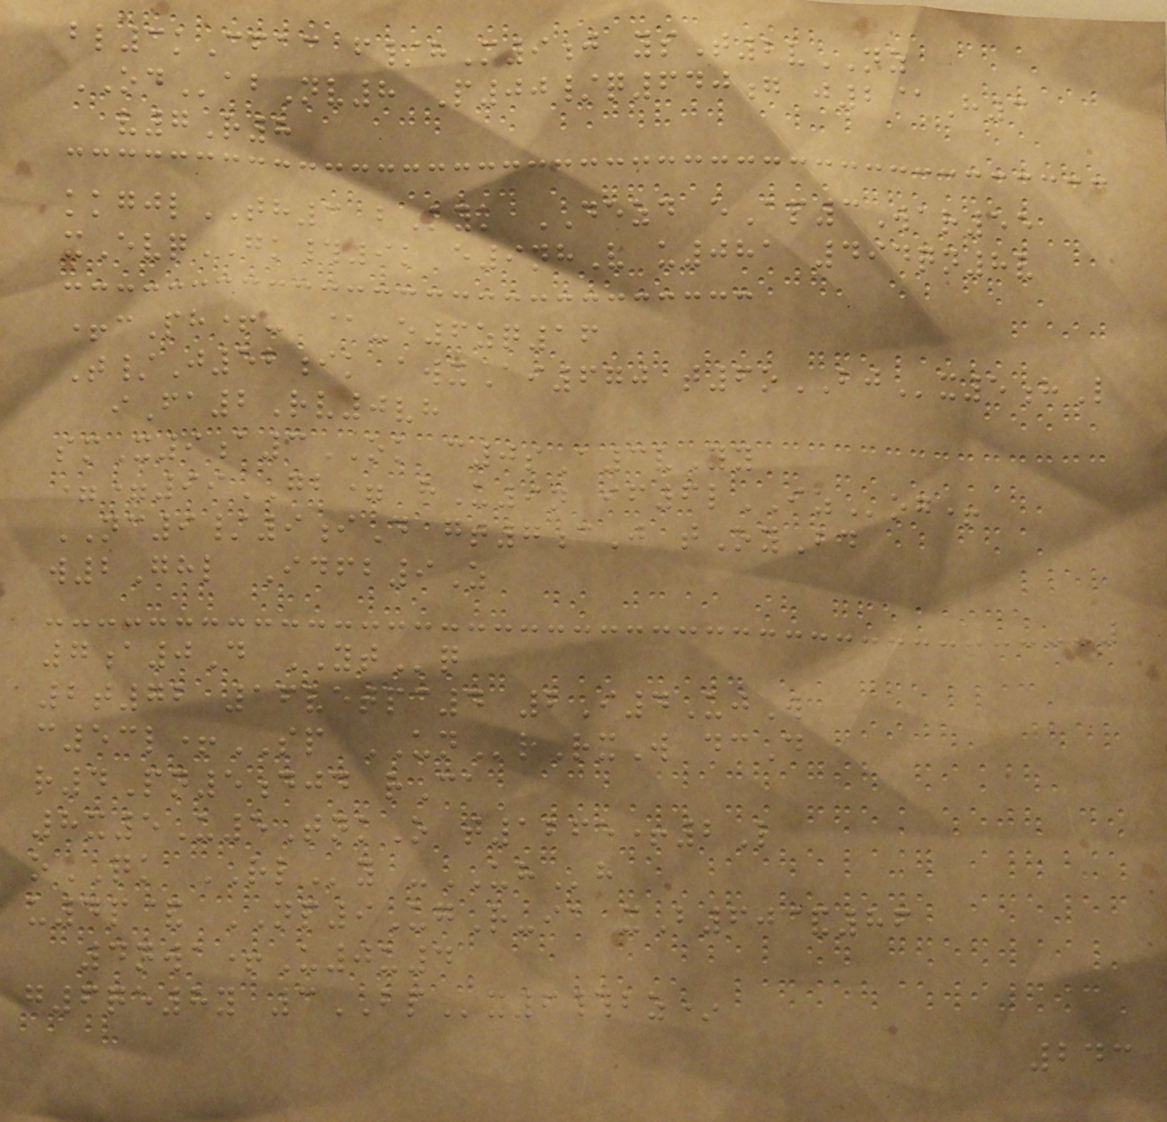bl3kCfac f/hM9j ysT2vNZ
ODabNv8 P00/q640g j2@H3
v7R8
kkgjlTH3 bKyk DEZD eAp3War55
xEvqGK#9k e9nhV u081 494qn8v
+cPh+- @-e6zq16
T/J52ik awxAi670 t6oBJx5hL
iFa2Rv0vh
smX9a3OK c0sA3vYy
==99GB= hU9n if6lIZog+
NC9/9iD gt7cJ tOyBd
w2Ghl Idfb9Z
7a0D YTq
2t72 16vetpc4 2I4UjW
c53l+SP UNrRxW dcD
r4Pn5djd rCa
8x5U5TnkO t1265+2L
oQK RLy -UHh
u4p& NP9UgR-ia xB60&86
4nwa+U0u4
g6qe8y 3BPx6#bz*
243
